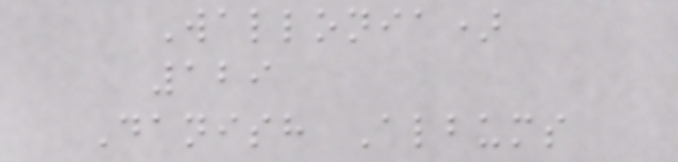Wallonia)
129
Danish Albums
